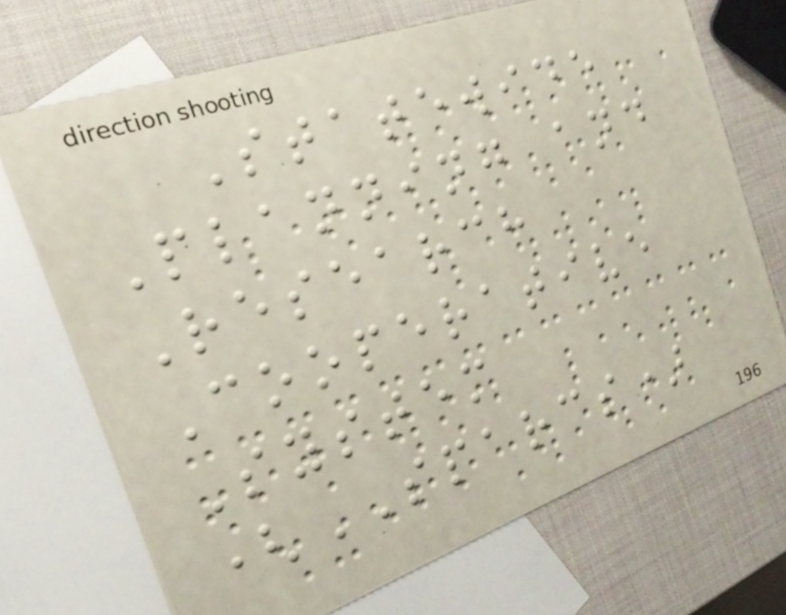Statewide
Planning and
Research
Cooperative
System
(SPARCS)
